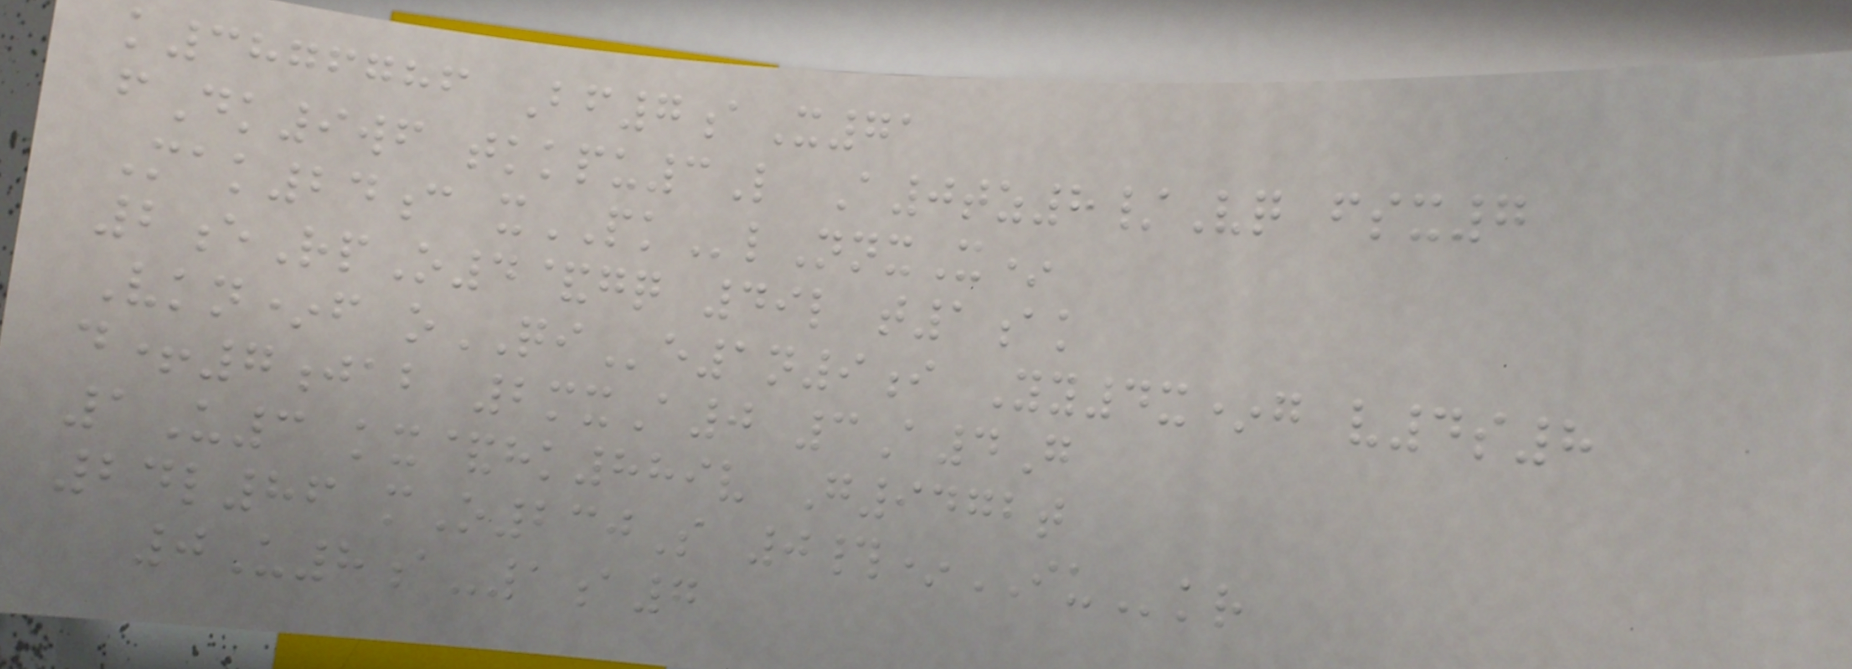k3876786 Bf7aX71
fDk9wf tkkpu3L A0tz8/Vq fsx7
Mak24c xPKlNnxX*
2eRpO4&gq 49l t1ak
Vkn*f oQIe1n9i Yy4x*g v4s8
d+7jab 2mxA0 3A4G
1U3 kx&hk889v G9472t
24l86 mO230S 0#*IUkr
0U8a-1a7
